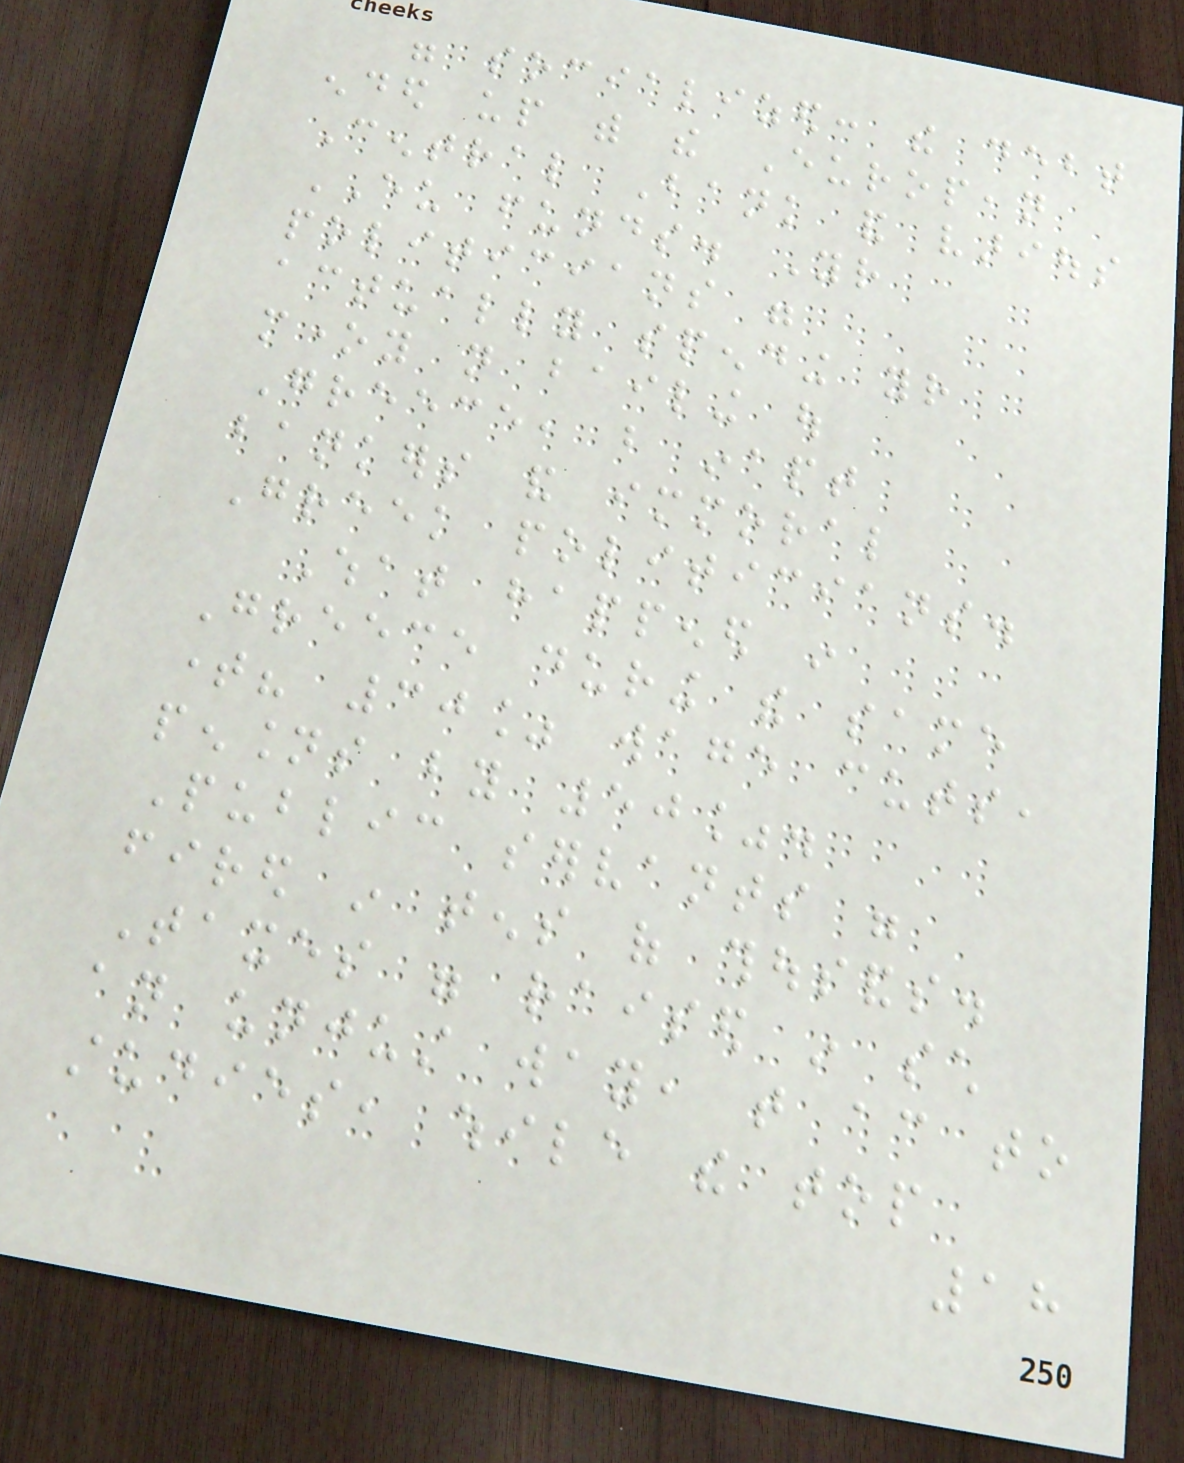were socialized: the debt
ended up with the European
Central Bank and various
EU funds. Your
politicians were
actually spending your
money not bailing out
Greece, but inapt
bankers and immoral
Greek politicians.
What happened in
Greece during the same
time? 30% wage cuts,
pensions by 50%.
Public servants were
fired in tens of thousands.
Taxes were raised in such
an unjust way, that according to
studies, while the top
18
